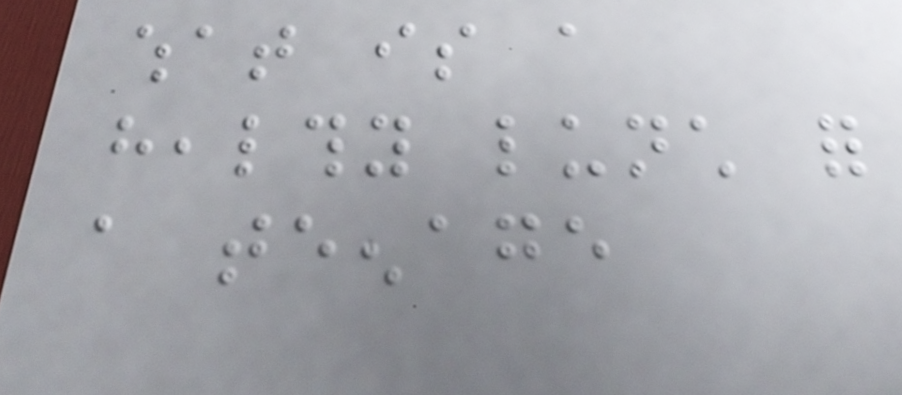what is a
healthy lunch for
a teenage
